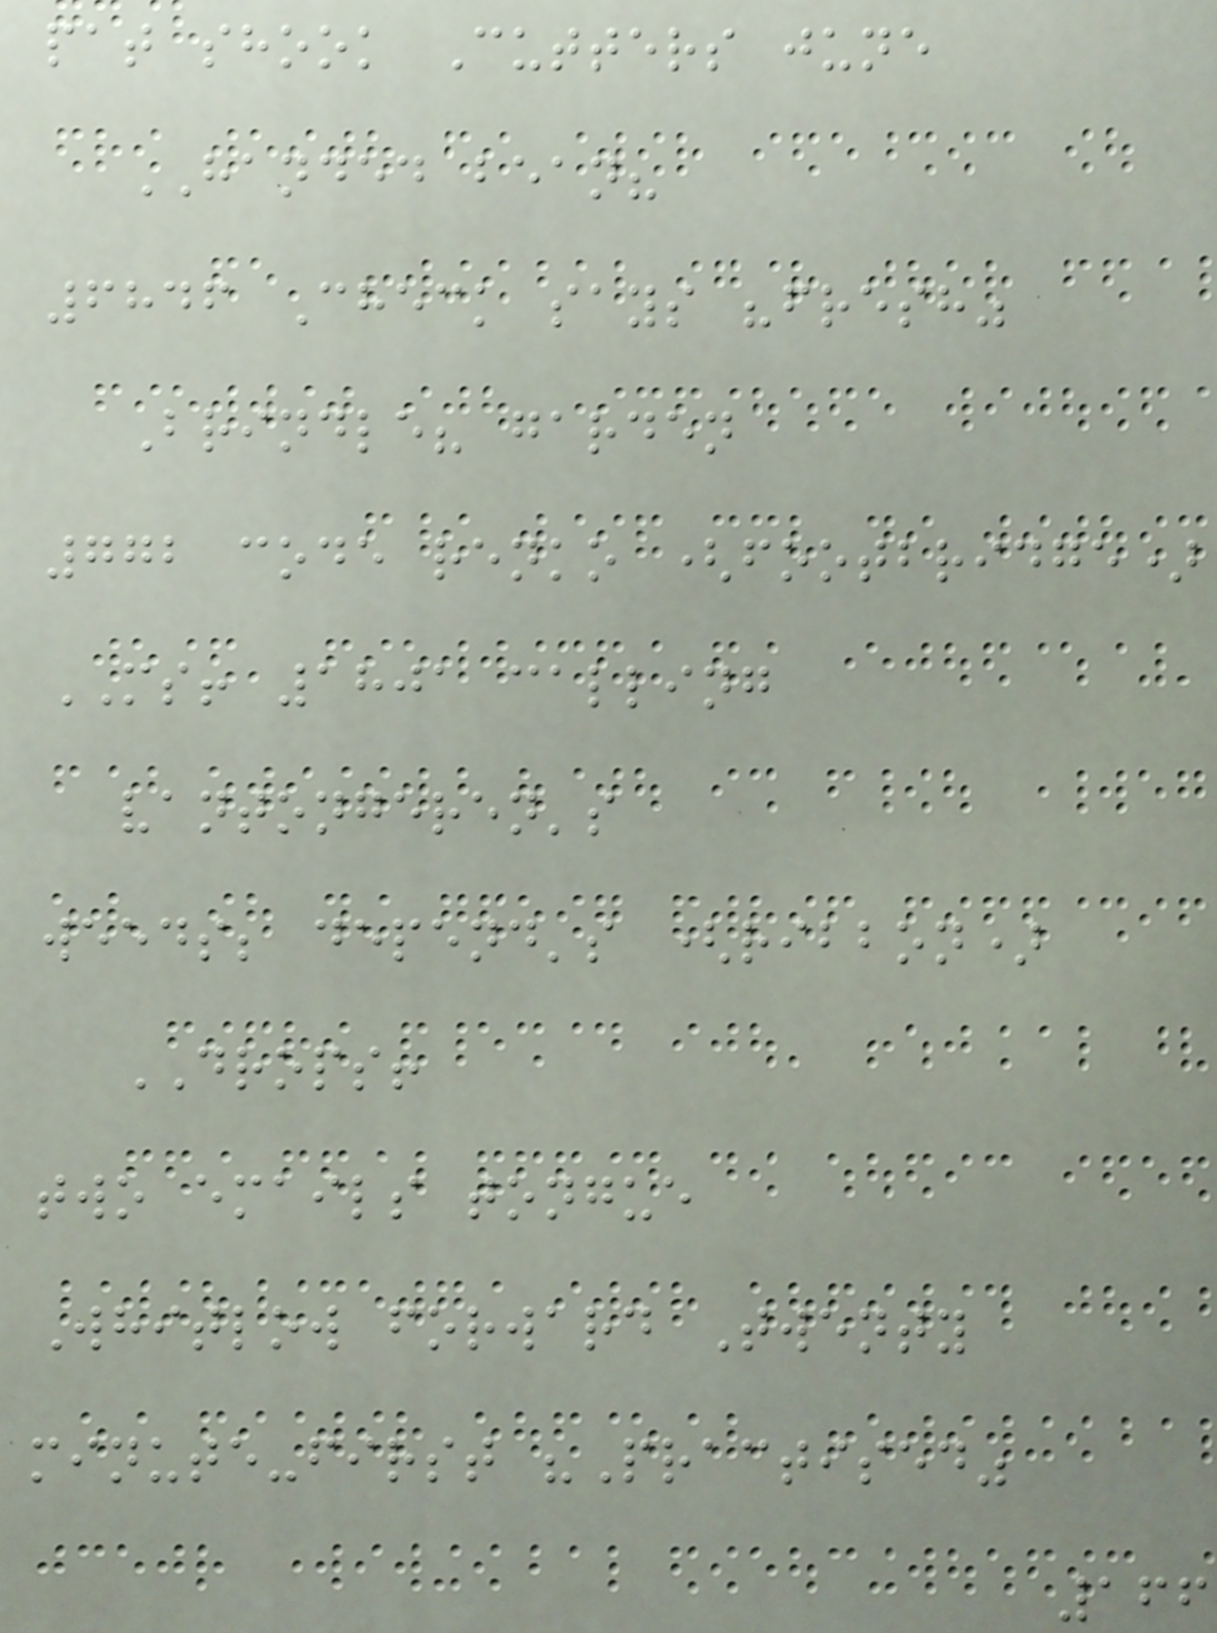pat shook Cutters june
HANDED bean?
6846 Check says "fresh"
Brindle? garden
772 code renko (footbridge)
MS! 1801 calling
vantongeren's
weeds; depend's (ribbon)
DROPS!
two emails tongue
Whitlow forward Twenty
minute-first "Practised"
166
